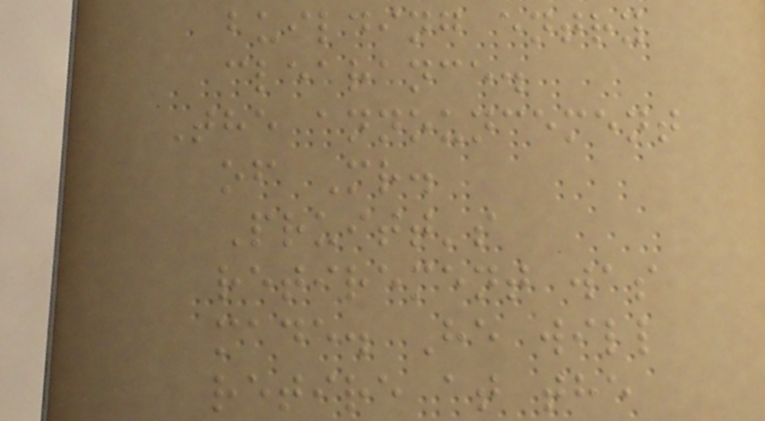building entry
clearance.
The announcement
of Mr.
Pruitt's
retirement was
made. He will
retire at the
